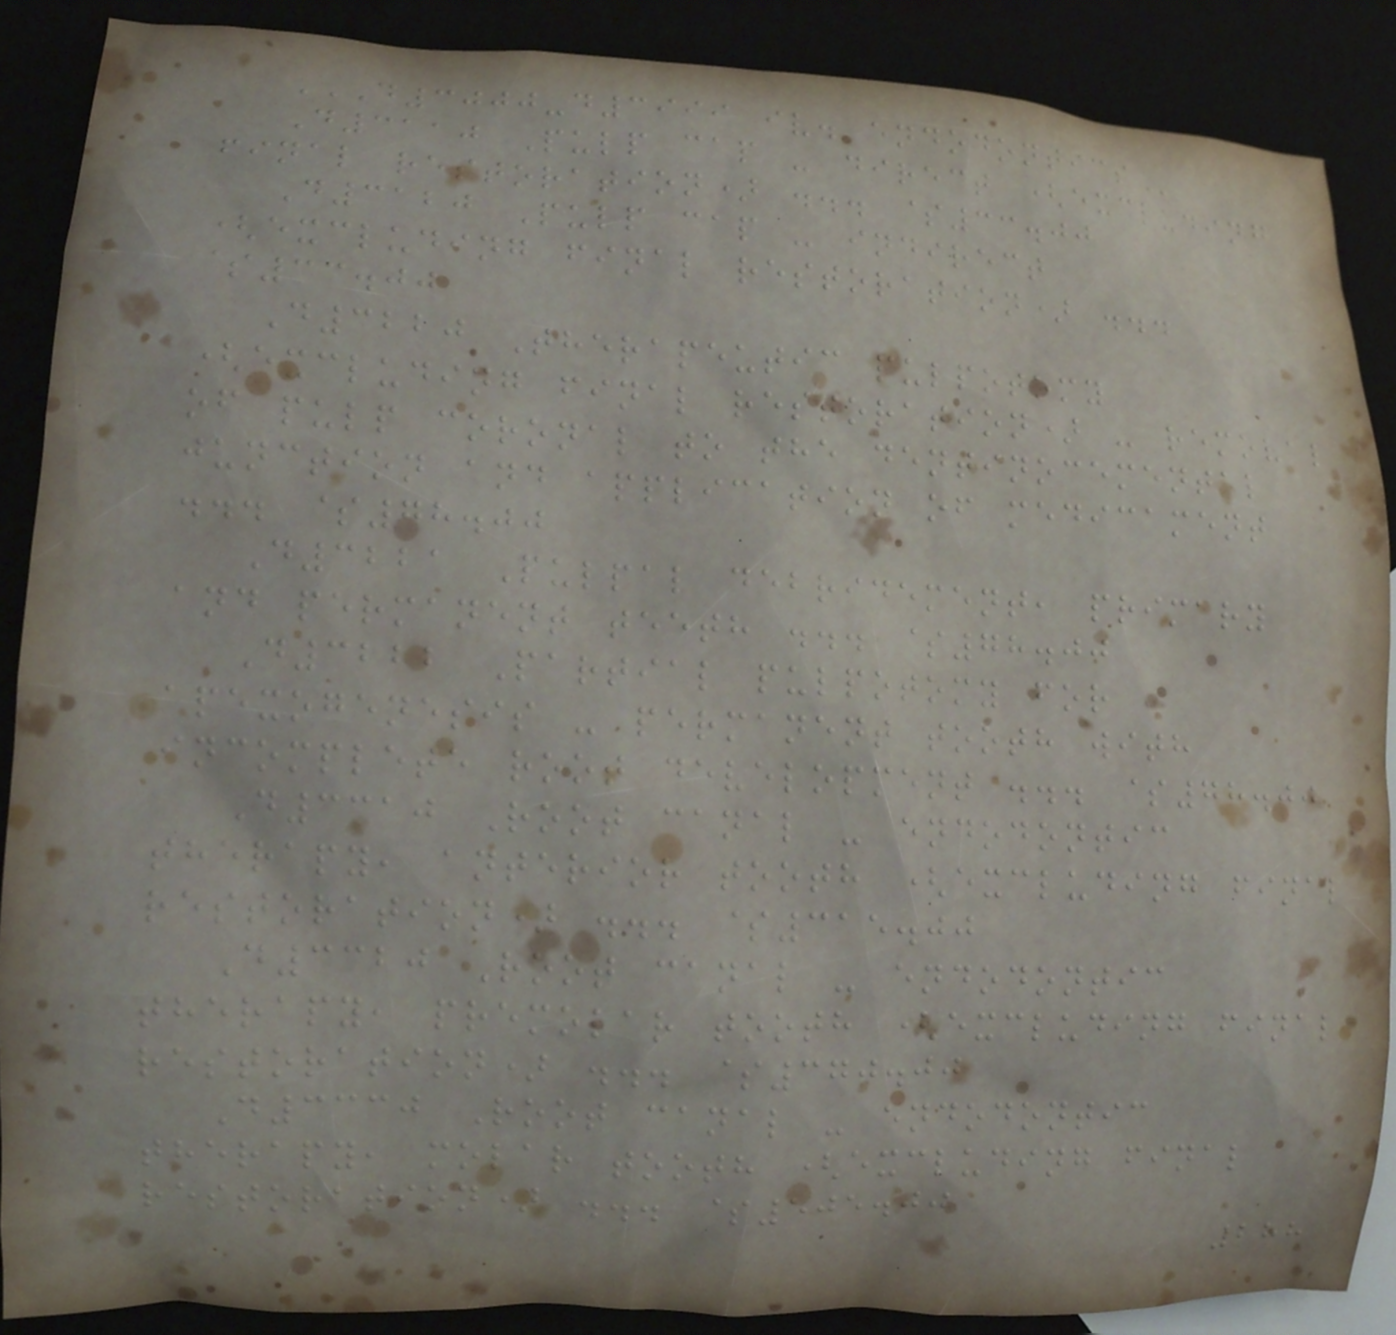D3000-D3999 IV. ENDODONTICS
D3110 Pulp cap - direct (excluding
final restoration) ... $33.00
D3120 Pulp cap - indirect
(excluding final restoration) ...
$33.00
D3220 Therapeutic pulpotomy
(excluding final restoration) - removal
of pulp coronal to the dentinocemental
junction and application of medicament
... $78.00
D3221 Pulpal debridement, primary
and permanent teeth ... $78.00
D3222 Partial pulpotomy for
apexogenesis - permanent tooth with
incomplete root development ... $78.00
D3310 Root canal - endodontic
therapy, anterior tooth (excluding final
restoration) ... $315.00
D3320 Root canal - endodontic
therapy, premolar tooth (excluding final
restoration) ... $370.00
D3330 Root canal - endodontic
therapy, molar tooth (excluding final
restoration) ... $505.00
288
